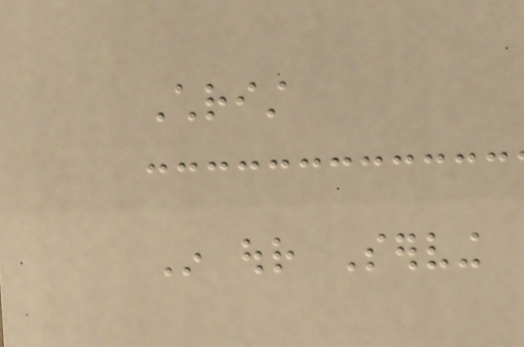Christ
In our Serving
